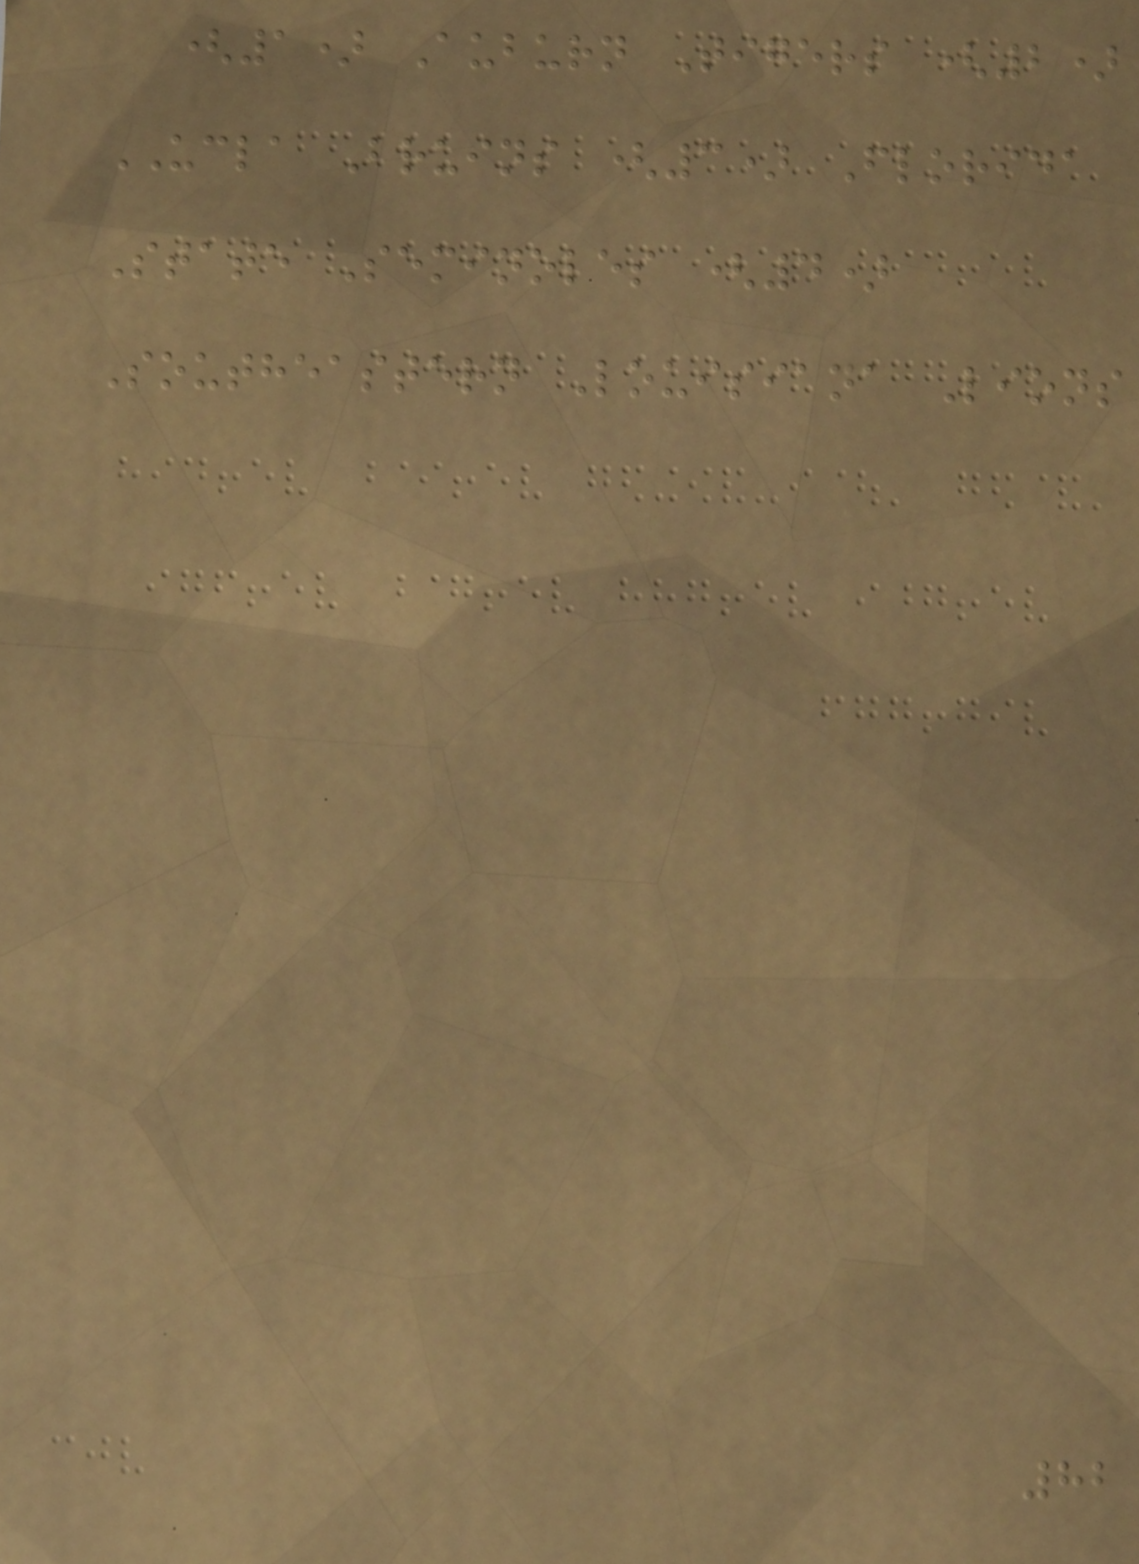(1) Auburn Tigers (2)
UCLA Bruins (3) Florida
State Seminoles (4)
Southeastern Louisiana Lions
82
